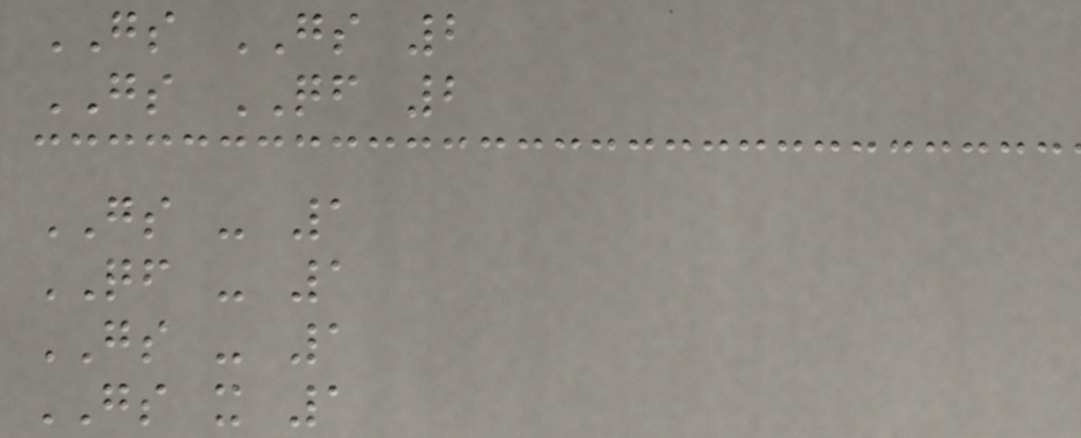GS GS 2
GS QF 2
GS - 1
QF - 1
GS - 1
GS x 1
